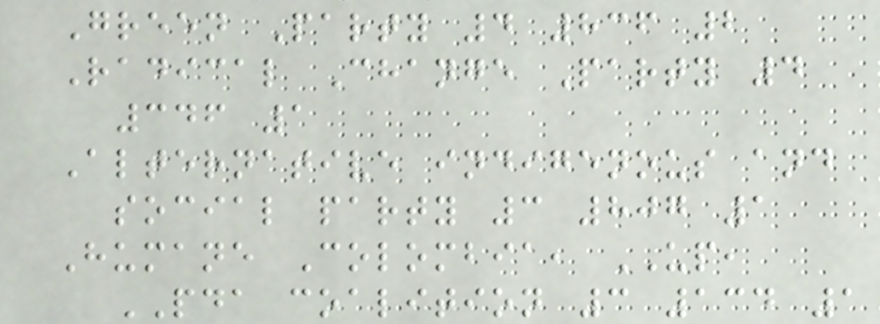Green Party 4 836 2
Radical Change Party 4
346 1
Alternative indigenous and
social party 3 807 1
Humane Colombia, UP,
PDA coalition 3 134 1
